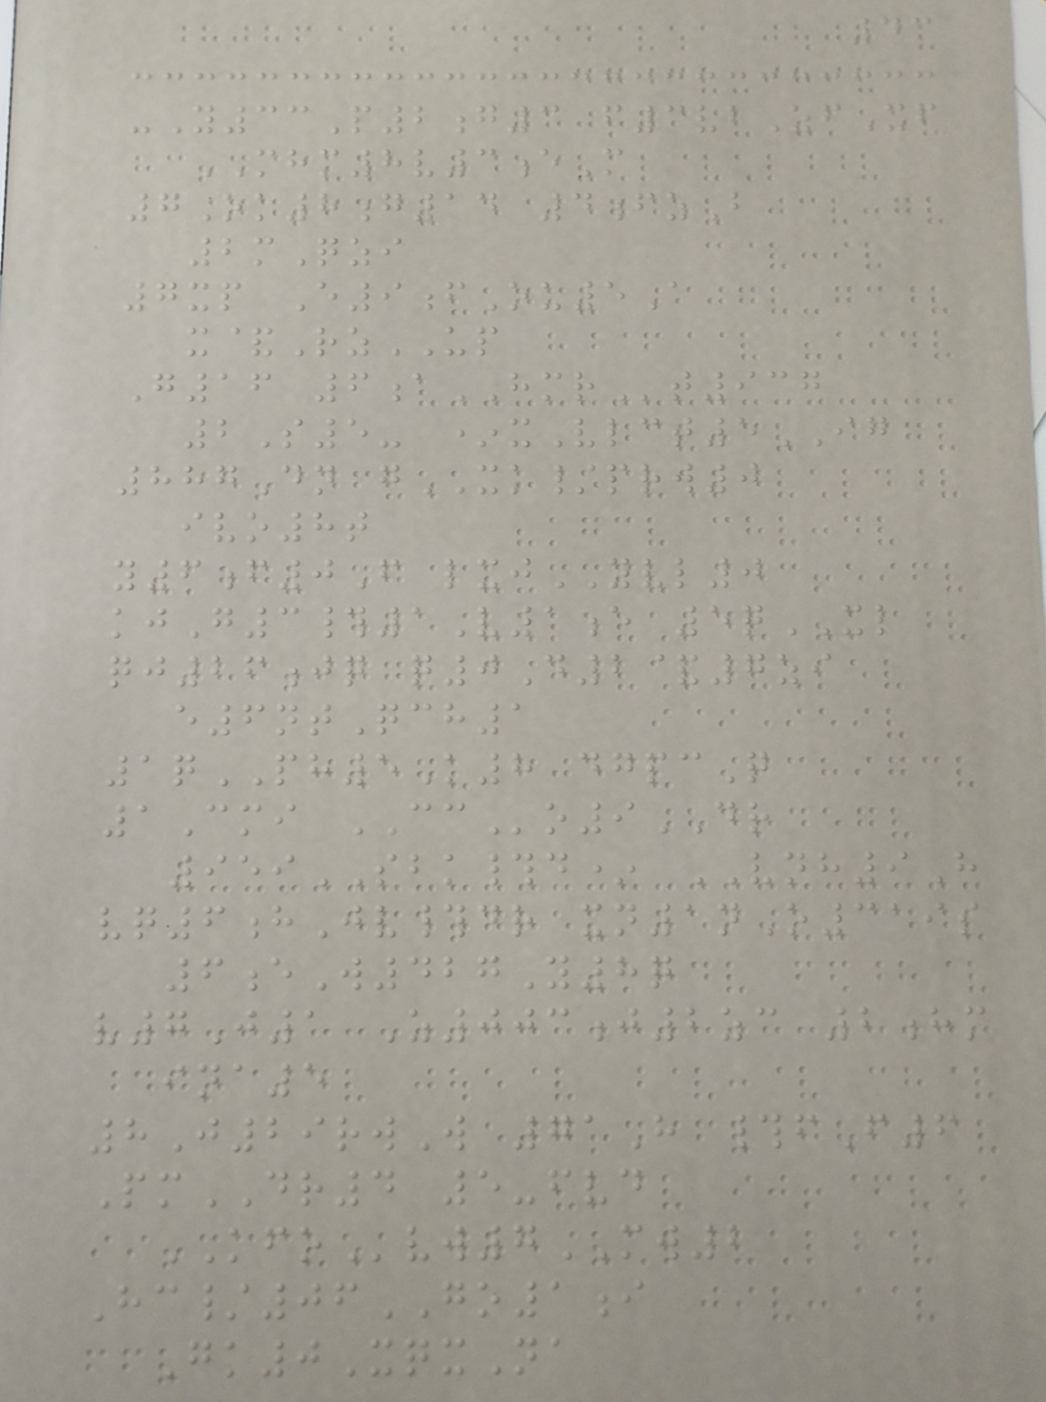43
-Y33P2g3 f3vbZfXf
MHM8v3eM
7Ok8g14 4fzB
2mQzi
7xp E9fOu5A
x&RzUP
G16 6aHMRt937
2S5- *xVlct5IG
887Dn gXK/prw0
ivo8t
y6f0F lxjYVL0
kjG3#1V1e 5qXL
qj26jq q0D2&7zi
e6ntQch1
1qPH5K8 dgpcQ
1Cmi CCo9DR
959SBK#d* VNH9H
vq6hJv#dr xn1nO319s
6eW427Y8q
v7J1 Z003j2zc 2hm
ina5
8J29rwW 71H #fF6
PmDR4 5-fvd
KFOvw7MW2
Hc/06GO1i
Gk0XqxNa
